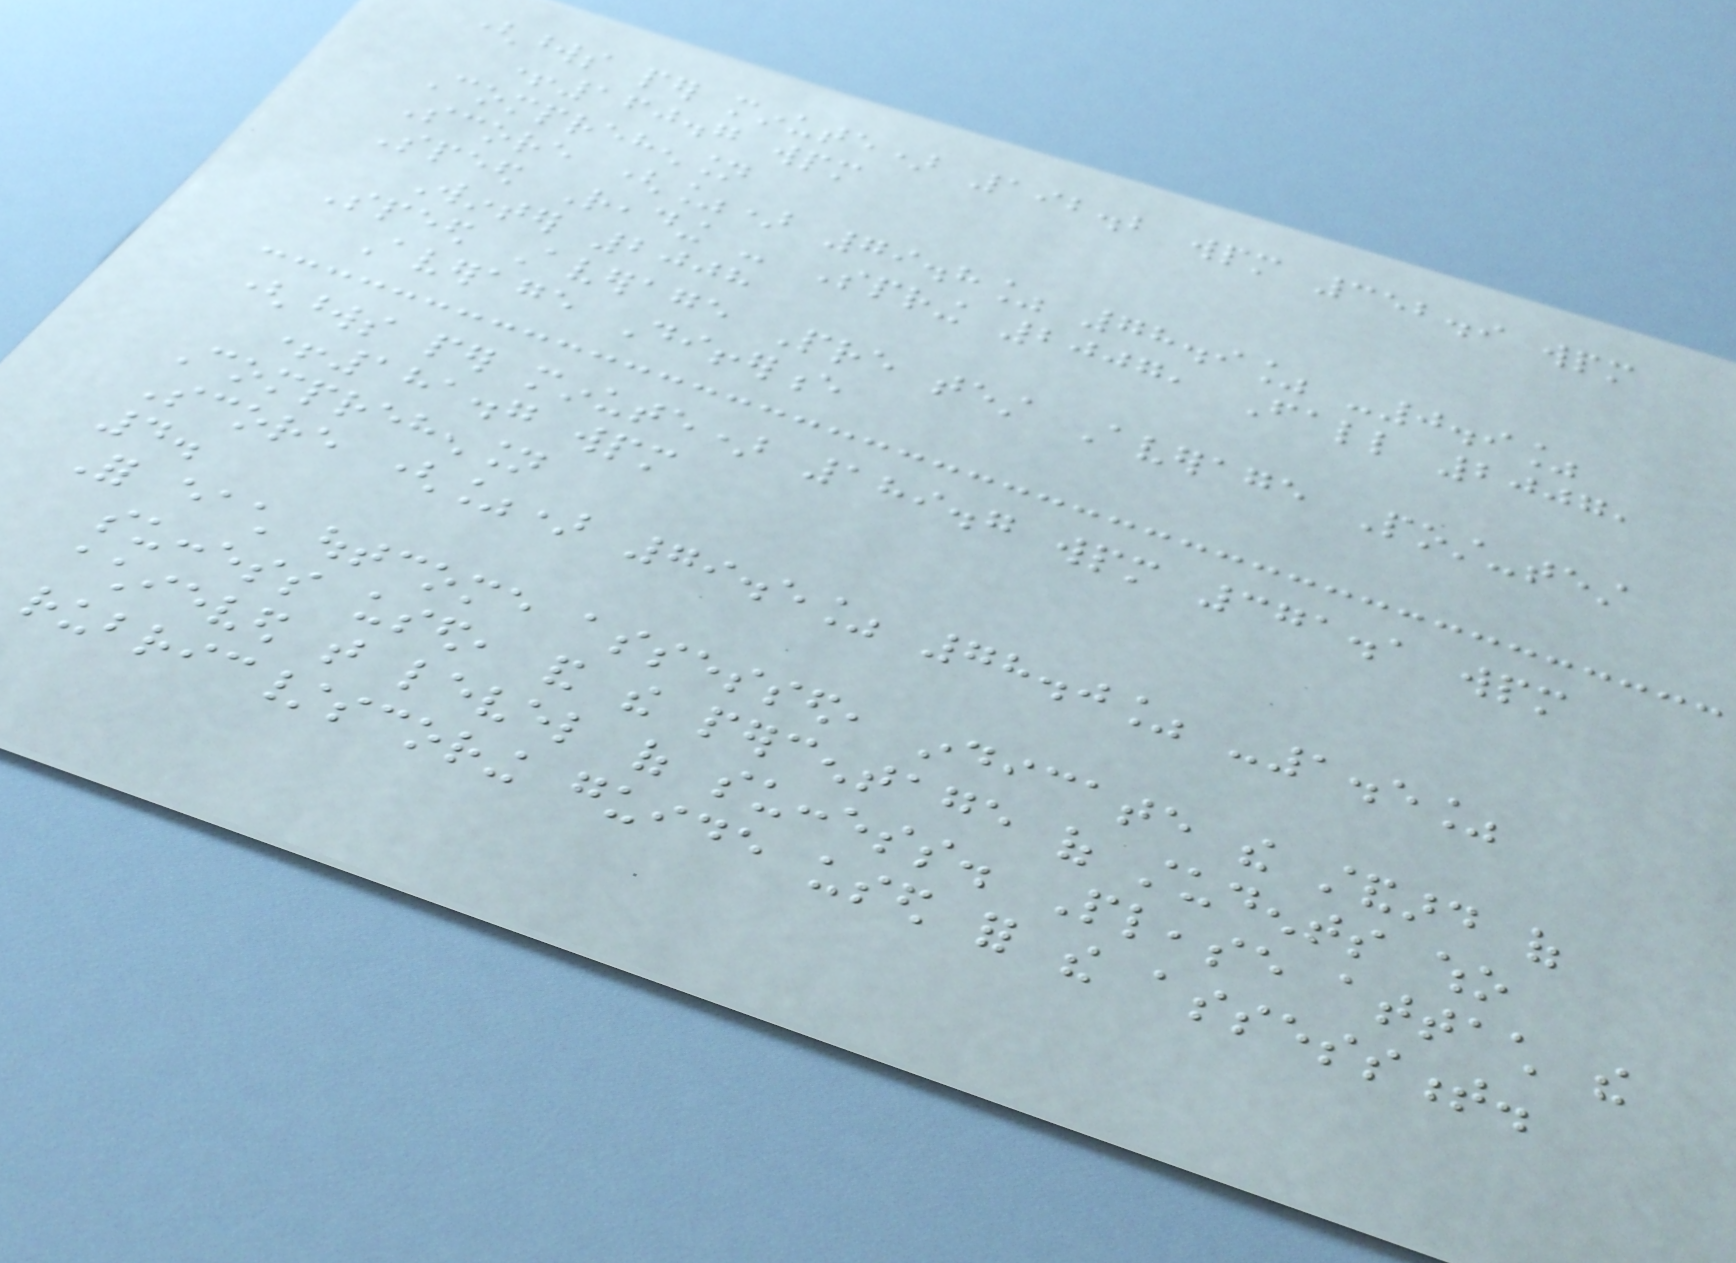(words per minute) 192.2 wpm 352.9 wpm
+160.7 wpm
Comprehension
Score (%) 79.8% 78.9% -0.9%
Speed Reading - Spring 2007, Fall 2007,
Winter 2008
Speed Average Pre test Average Post-test
Average Difference
(words per minute) 189.7 wpm 371.1 wpm
+181.7 wpm
Comprehension
Score (%) 79.5% 78.0% -1.5%
4.
For each outcome assessed, indicate the standard of
success used, and the percentage of students who
achieved that level of success. Please attach the
rubric/scoring guide used for the assessment.
